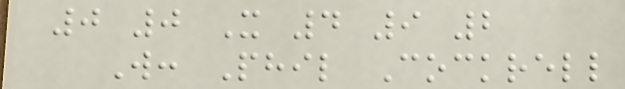0 0 X 4 9 2
W: Phil Cockrell
